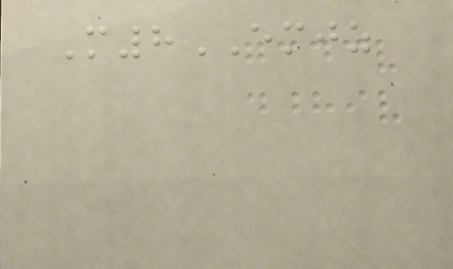M8EMJZ
